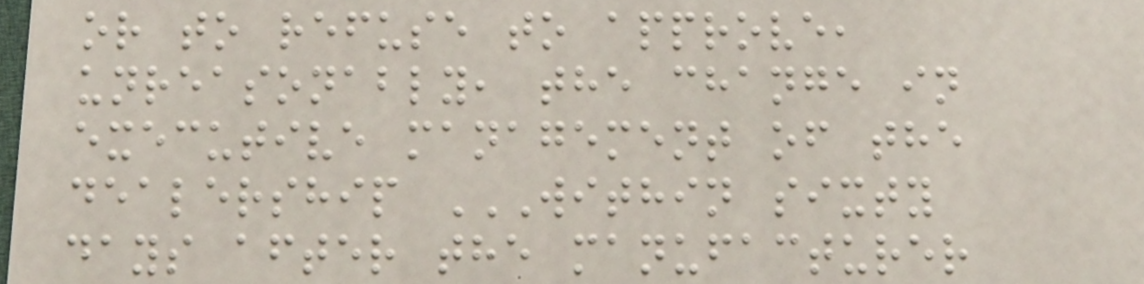or to refuse to approve,
unreasonably, the change in
executive management of the
dealership WITHIN SIXTY
DAYS AFTER THE MANUFACTURER
